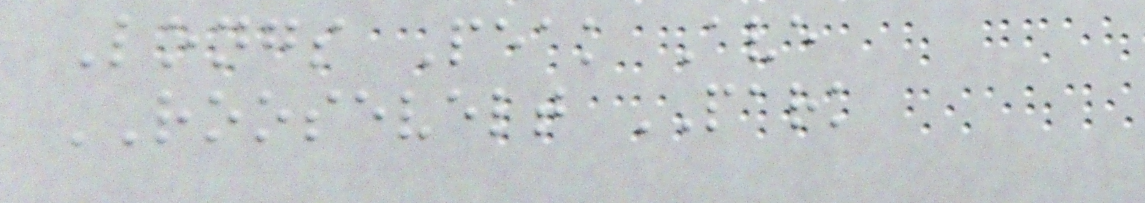Longs Peak Ave
ROOSEVELT PARK
